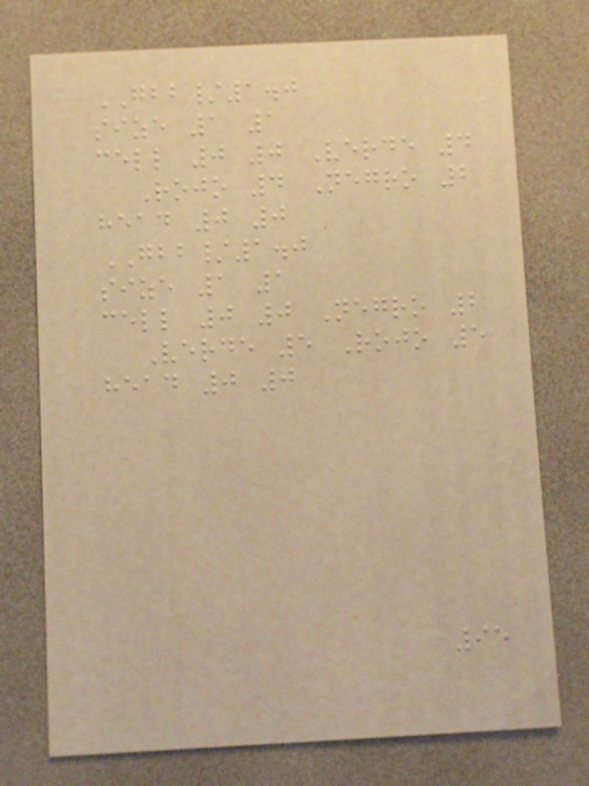GBB/1.0
size 1 1
cell 0 0 Verde 4
Rojo 4 Negro 2
head 0 0
GBB/1.0
size 1 1
cell 0 0 Negro 2
Verde 5 Rojo 5
head 0 0
95
